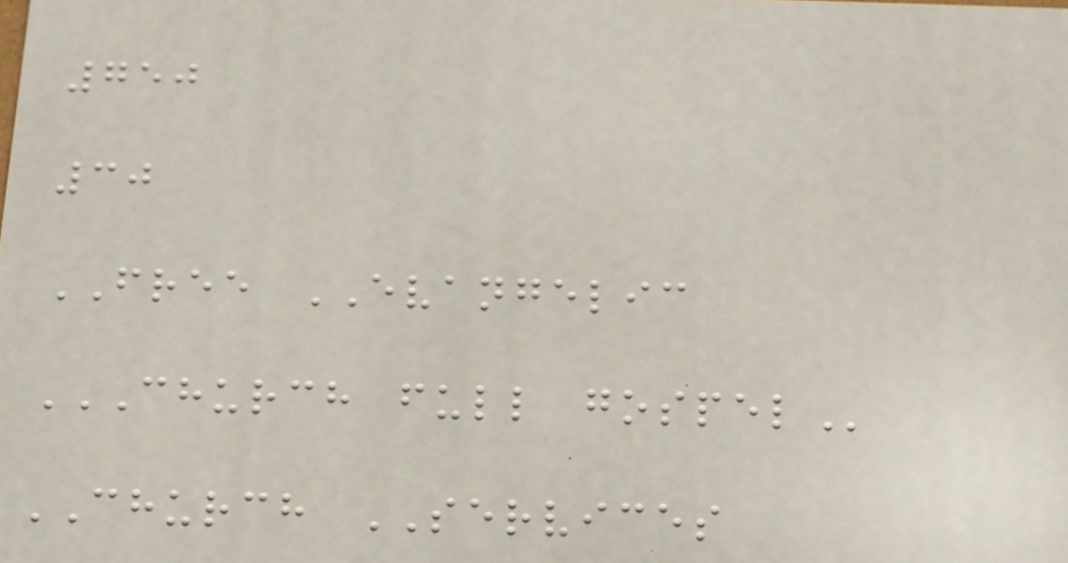750
30
FREE EVANGELIC
CHURCH FULL GOSPEL
CHURCH SERVICES
